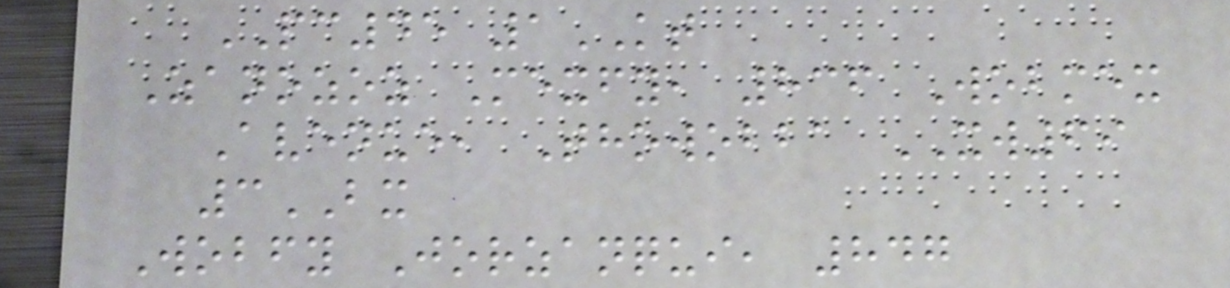PC45 1KT
Zanozoz Mexfy, 836 Wobmex
Avenue, Thowobba XW69
3BX
Wobfy Jorzanqui, 847
